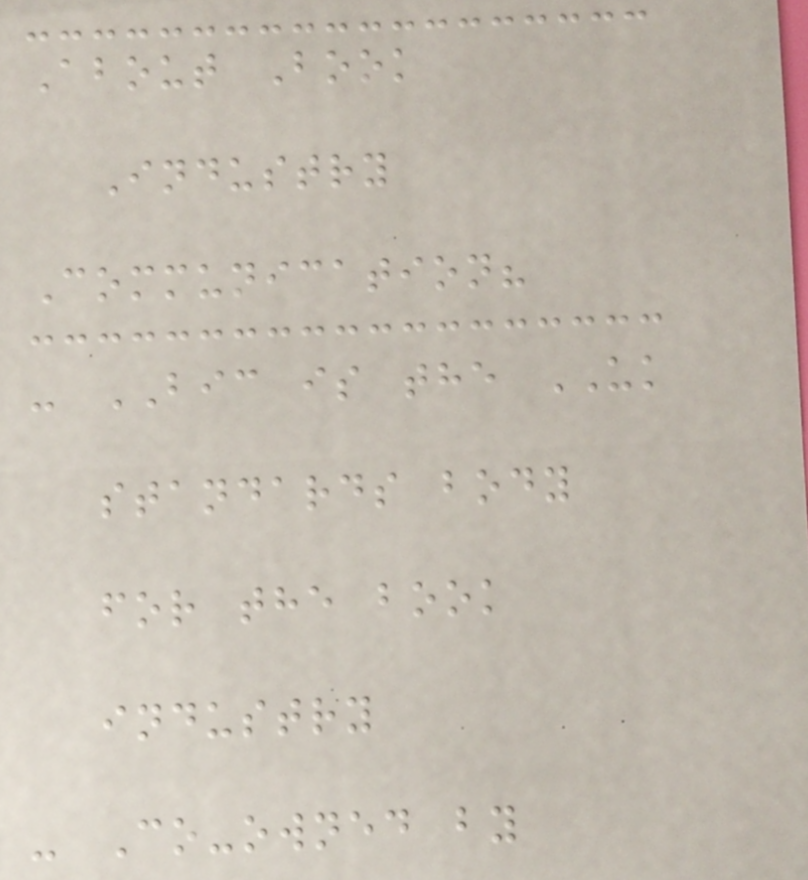About Book
Industry
Communication?
- BIC is the UK
standards body
for the book
industry
- Co-owned by
